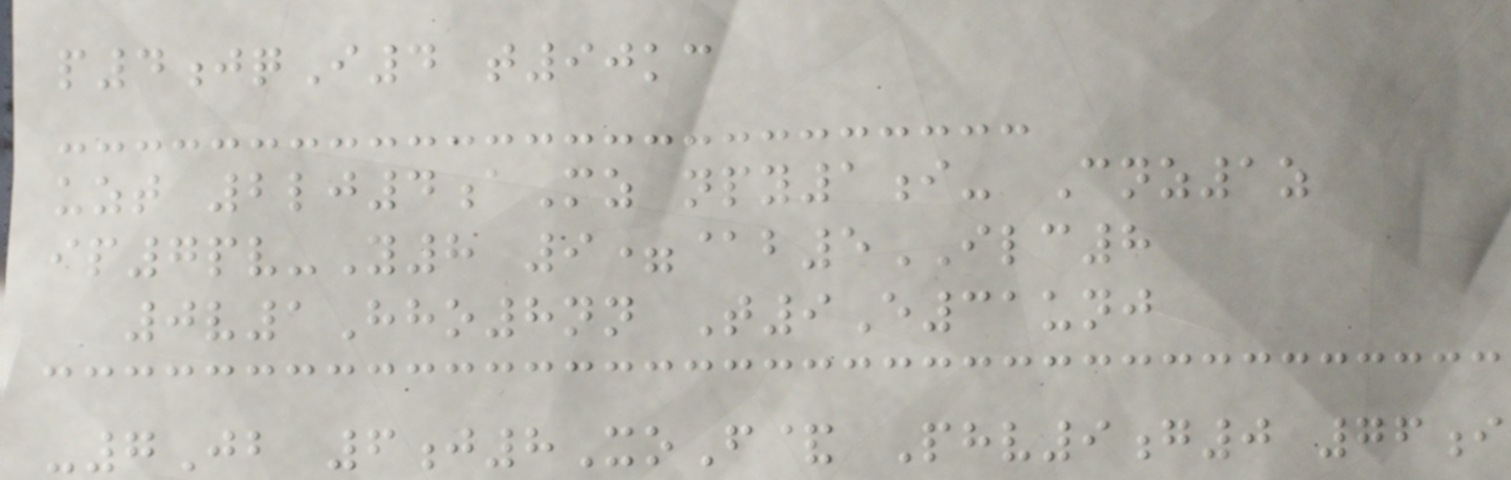p4jqI4 t90kc
uzt 2lj4aMz npy1i- Cnz1z
ip7pv-Y8 9=@b5ILC8
0v1Hho8nn T9E31unj
-7Jb 6j8XoF& Phv9g0 76i
